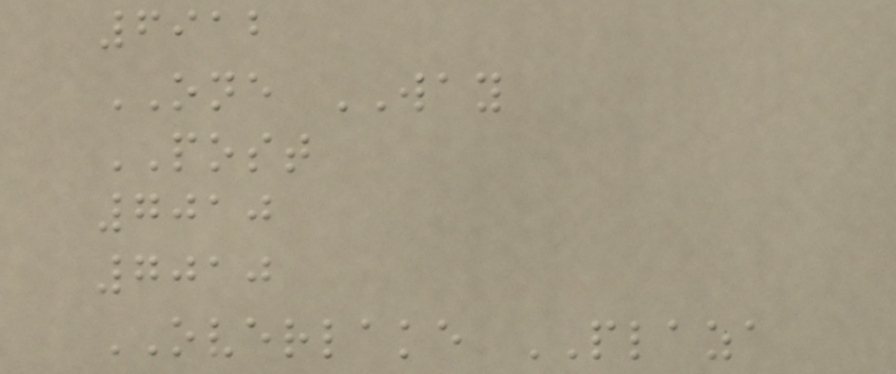6912
ONE WAY
POST
7010
7010
OVERLAKE PLAZA
